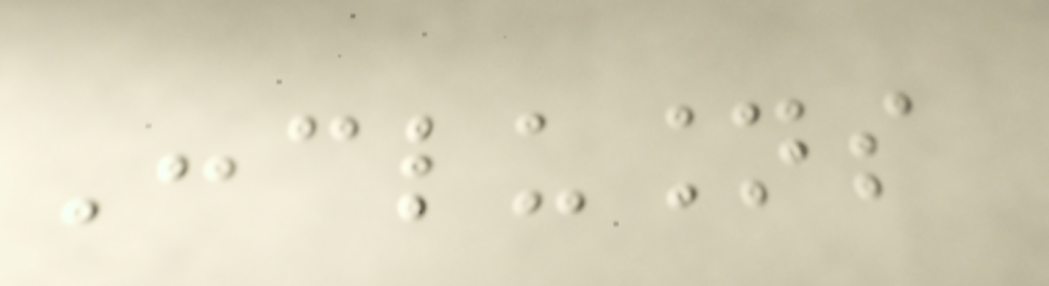Conclusions
